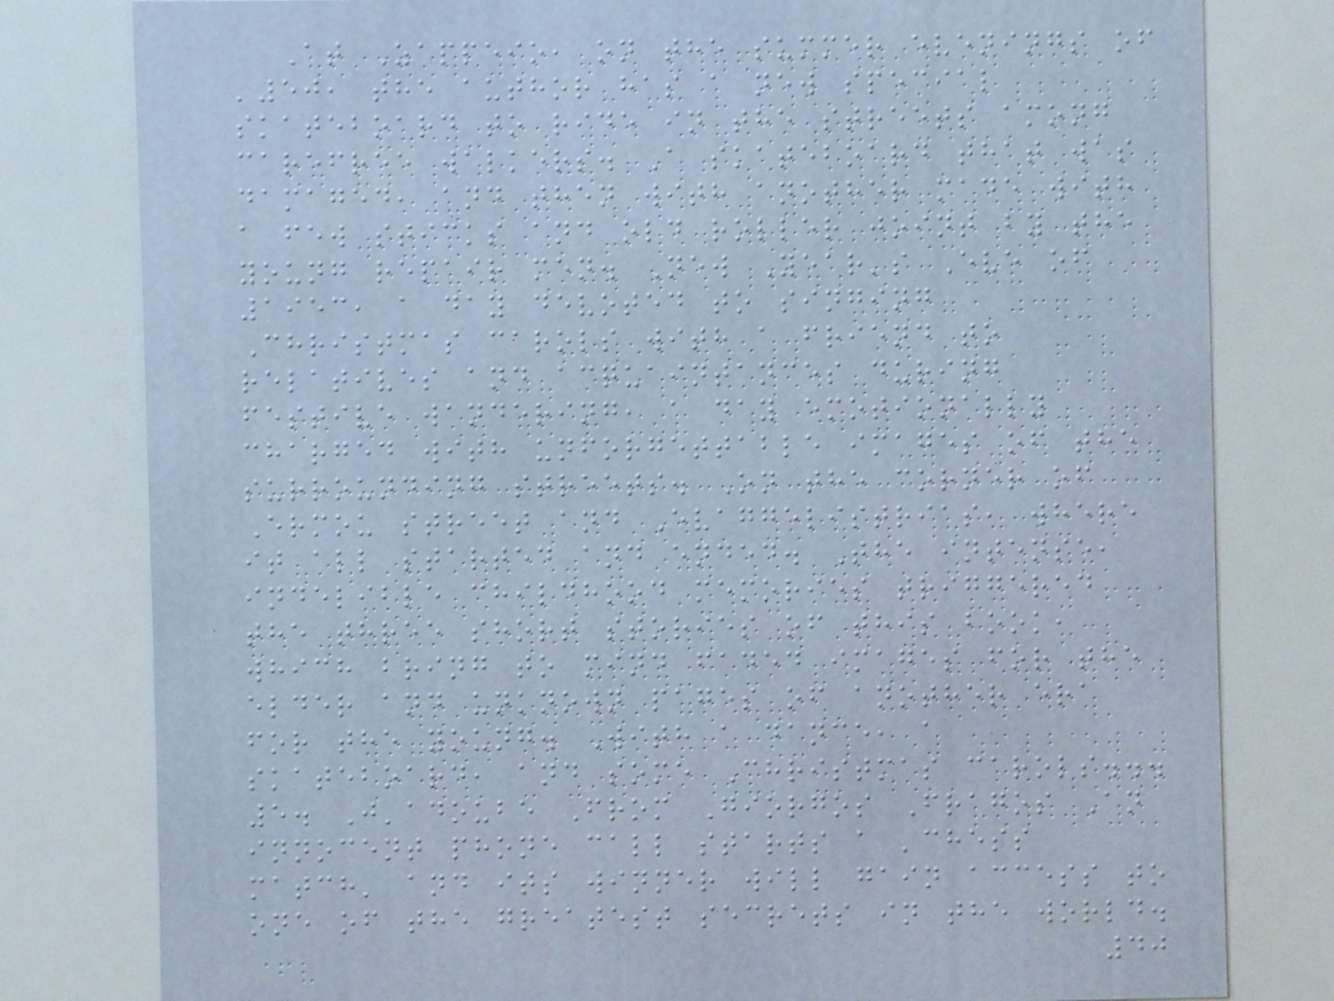At Zappeio, on the summer evenings of
'50, the author has a new special
skateboard to ride in the streets among
carefree walkers. A skateboard that was
damaged, and then with another made with
a few sticks and old roller joint by the
young repair men. New Year's Eve of
1953, a day devoted to singing
Christmas carols with a friend to
relatives and acquaintances during
festive wandering, a day emotionally
charged with unforgettable images of the
surrounding streets. On the corner of
Ermou street and Evaggelistrias, where
it all started and ended. The intense,
indelible childhood memories triggered
the three short stories of this book,
which bring to mind faded images for the
elder and unknown pages of another era
for the young. With a dance, a
skateboard, and some Christmas carols...
5. J'adoube From Giorgos Fragos An
innocent phone call starts a 'chess
match' and its winner will gain access to
one of the greatest secrets in the world.
40
